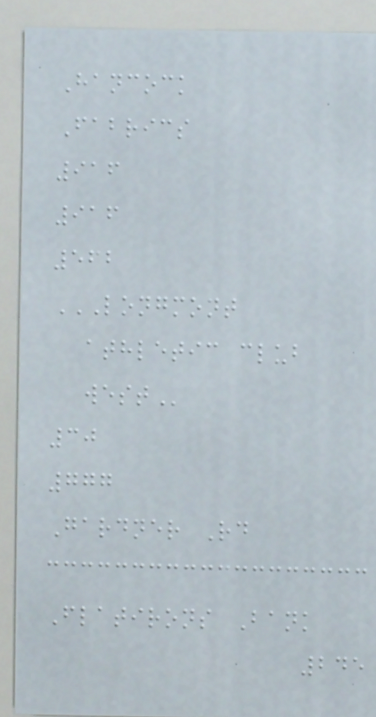Hancock
Fabrics
916
916
562
LONGMONT
ATHLETIC CLUB
WEST
30
777
Gardner Rd
Flatirons Bank
245
